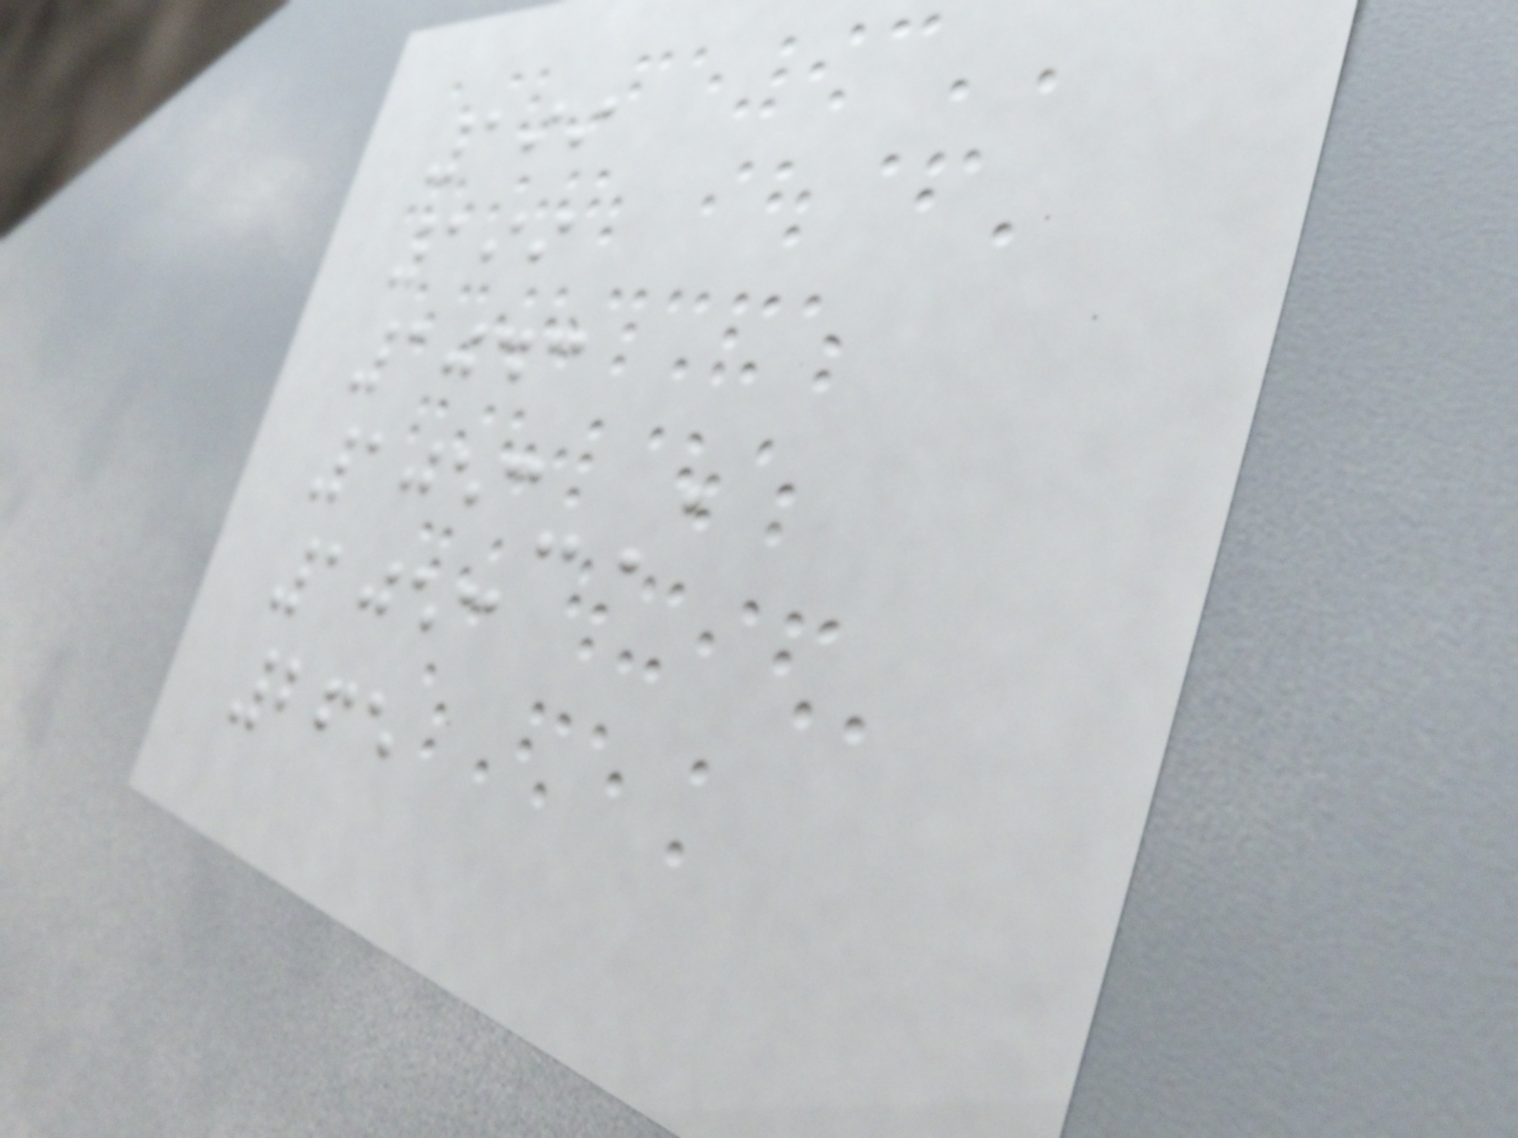199
199
1043
1053-A
1053
265
